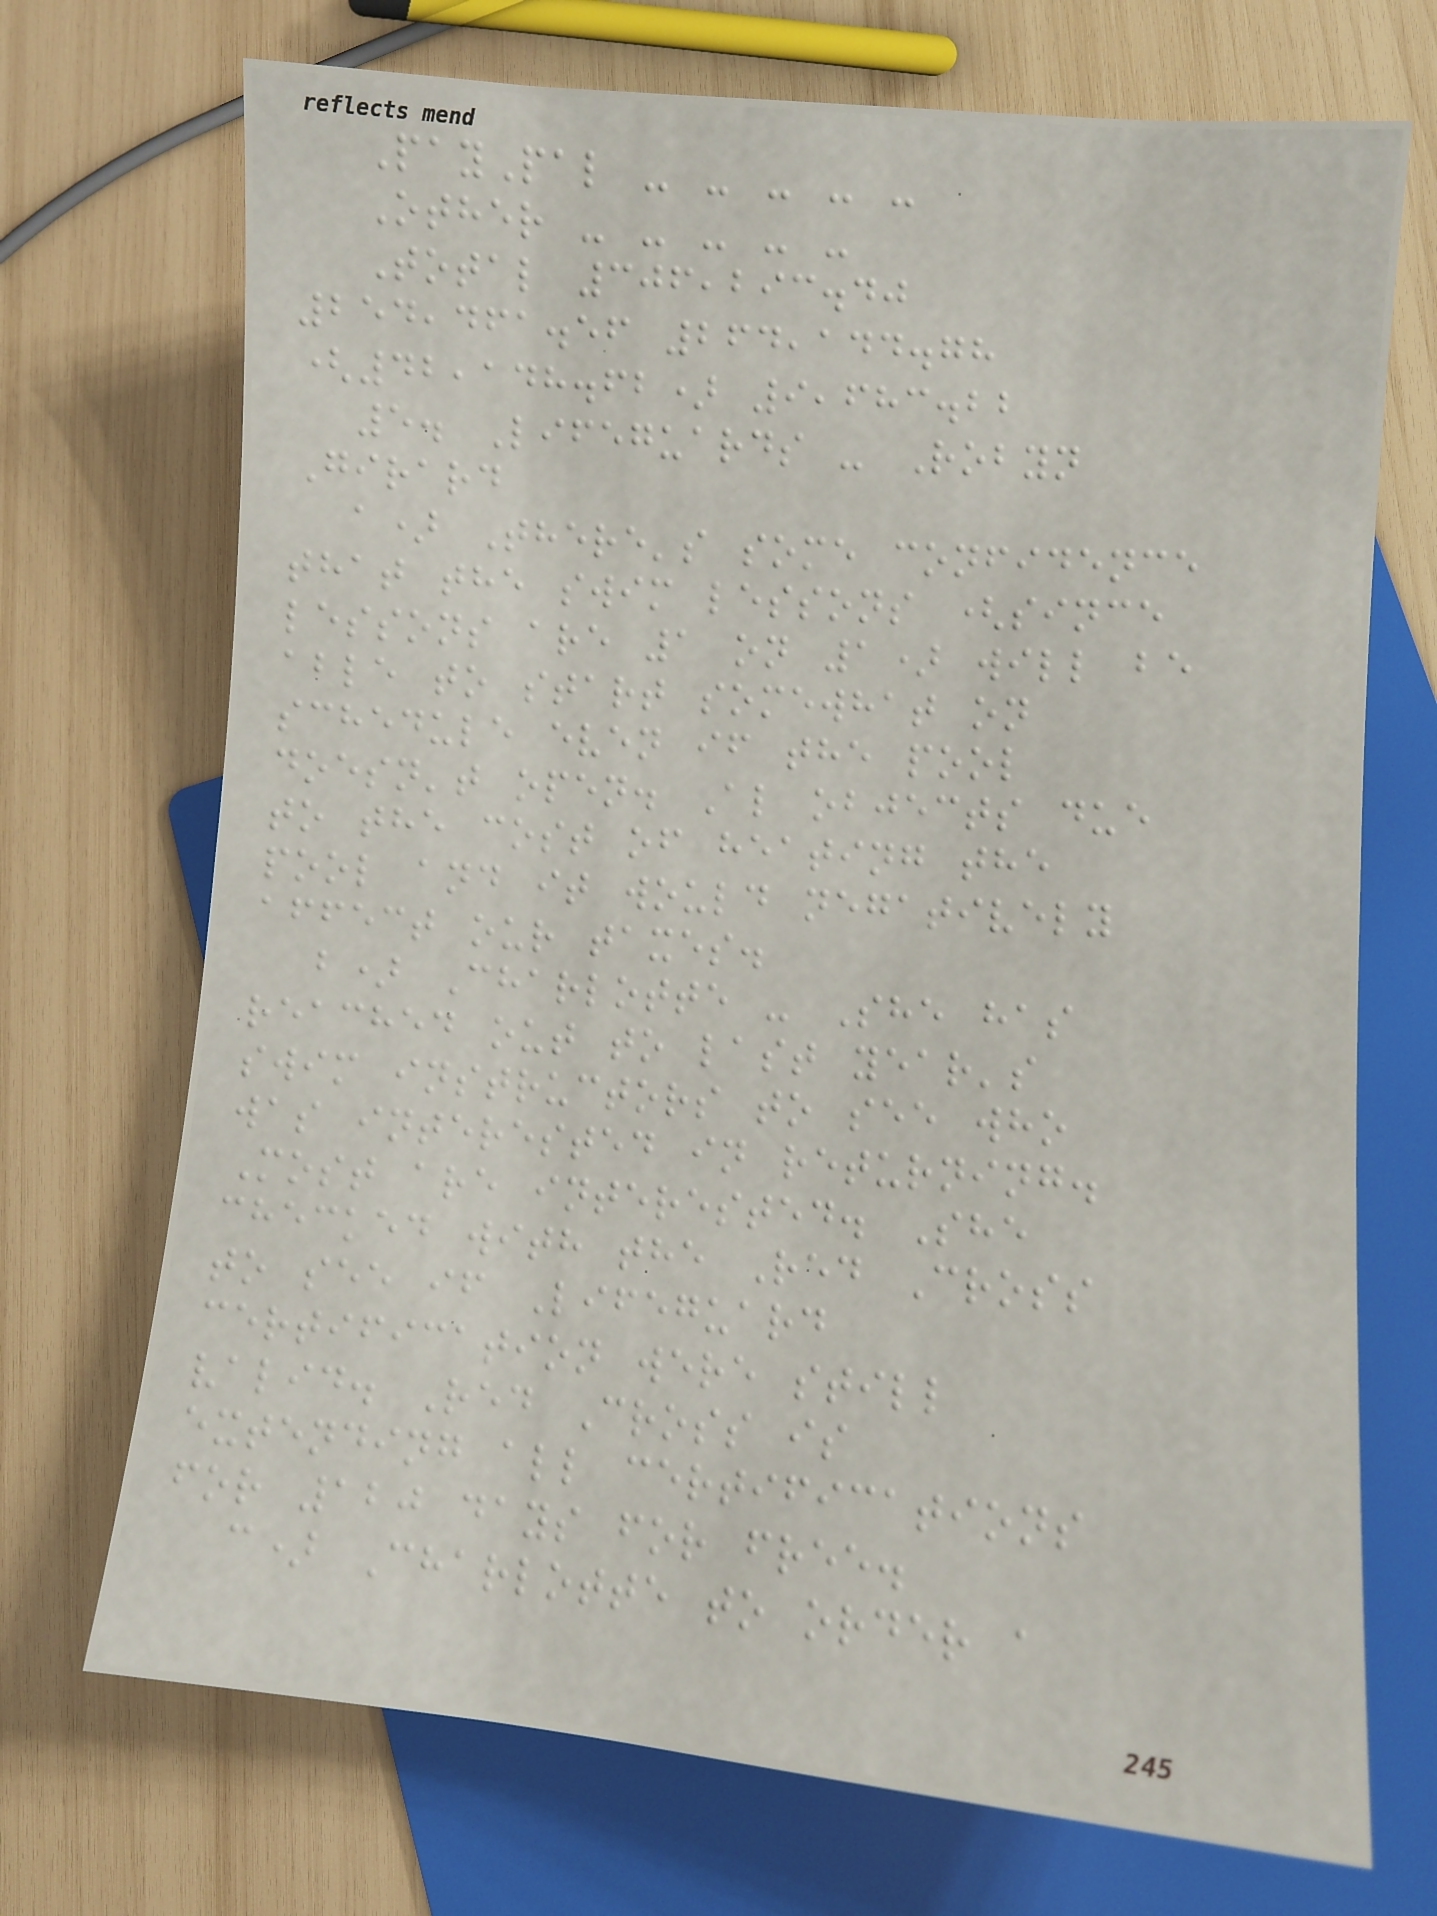PayPal - - - - -
Other - - - - -
Total 306,293.40
254,461.56 264,144.78
(42,148.62) 9,683.22
5. Lifeguards - Robyn
Girard
a) There's some confidence
that the swim lessons (since
lessons are 1 on 1) will be
able to start somewhat on
schedule even if the pool
doesn't open. Al objects due
to the cost of heating the
pool and it would negatively
affect our taxes.
b) Charlotte - She has
reached out to last year's
swim instructors to see who
was interested in returning.
Most are interested. She
checked with the Red Cross
to see if Lifeguard
certification were still
valid. Red Cross is
extending all certifications
for 120 days for free.
c) Charlotte to order a
